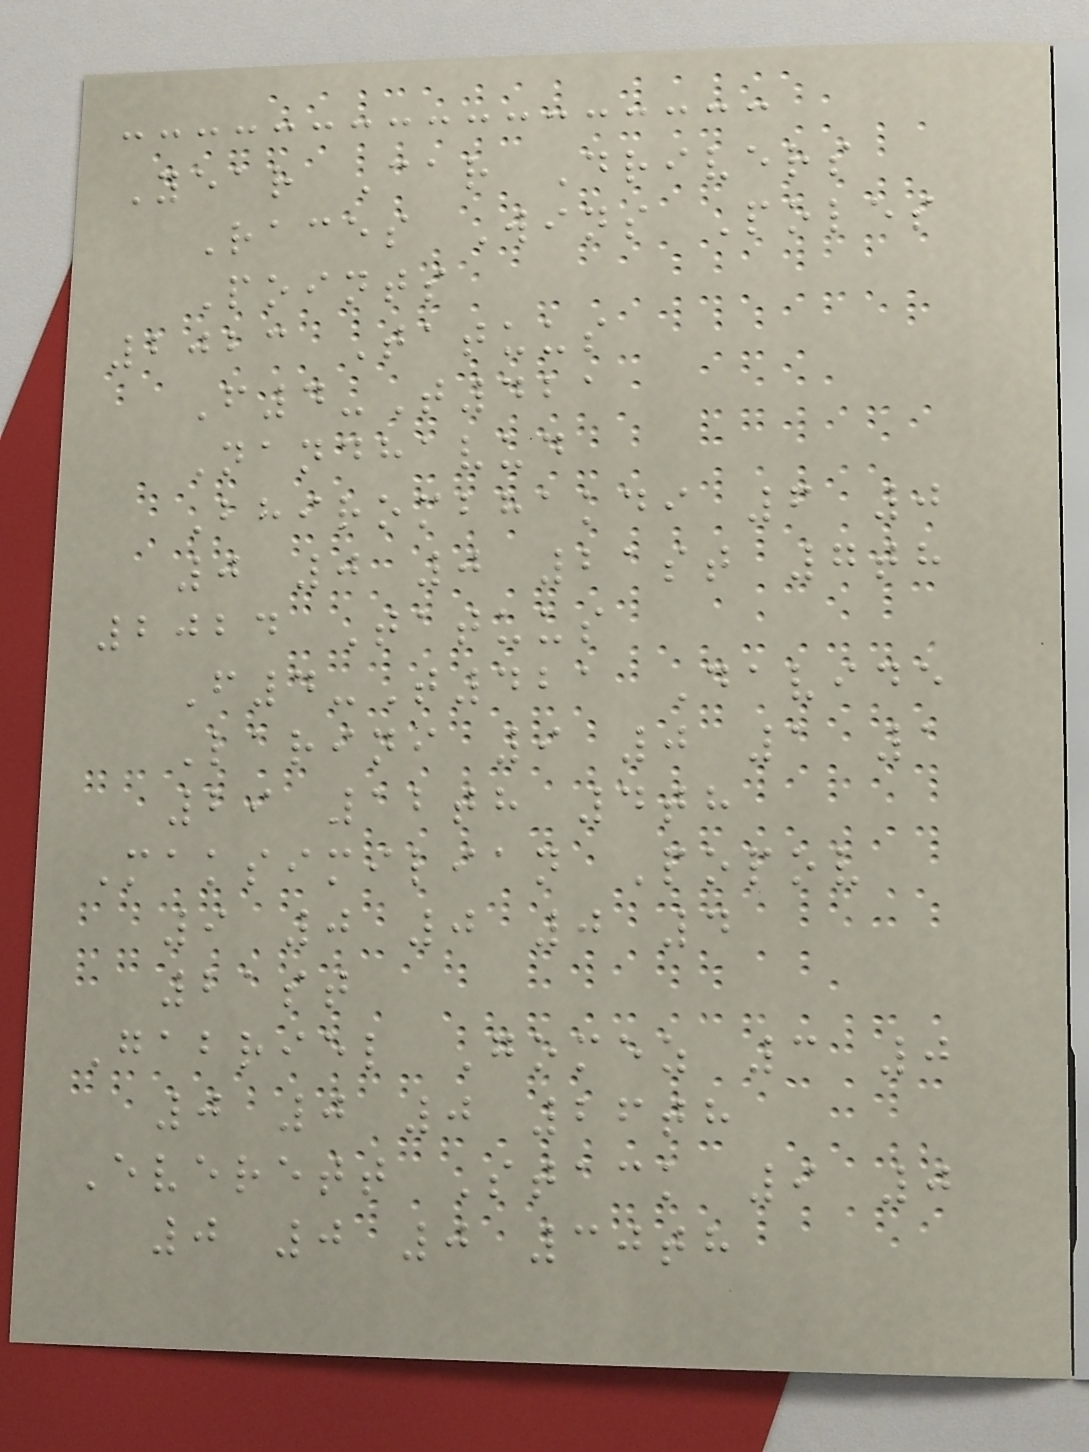Year Car Drivers
Races Wins Poles
Points
2023 Tatuus
F4-T421
Nandhavud
Bhirombhakdi 6 0
0 0 0 21st 7th
2024 Tatuus
F4-T421 Davide
Larini 9 0 1 1
29 12th 4th
Maksimilian Popov
9 0 0 0 4
21st
Gabriel Gomez 3 0
0 0 0 26th
Everett Stack 9 0
0 0 0 30th
